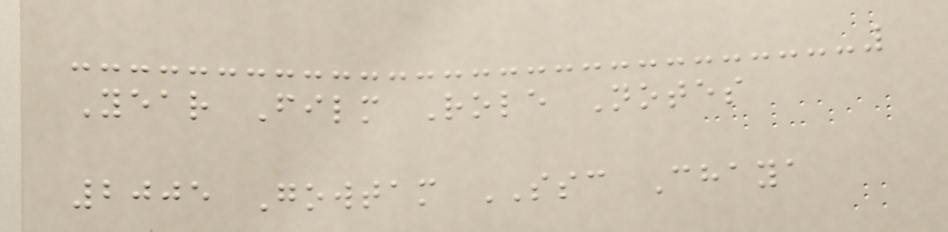Year Film Role Notes
2005 Gowtam SSC Chaya
